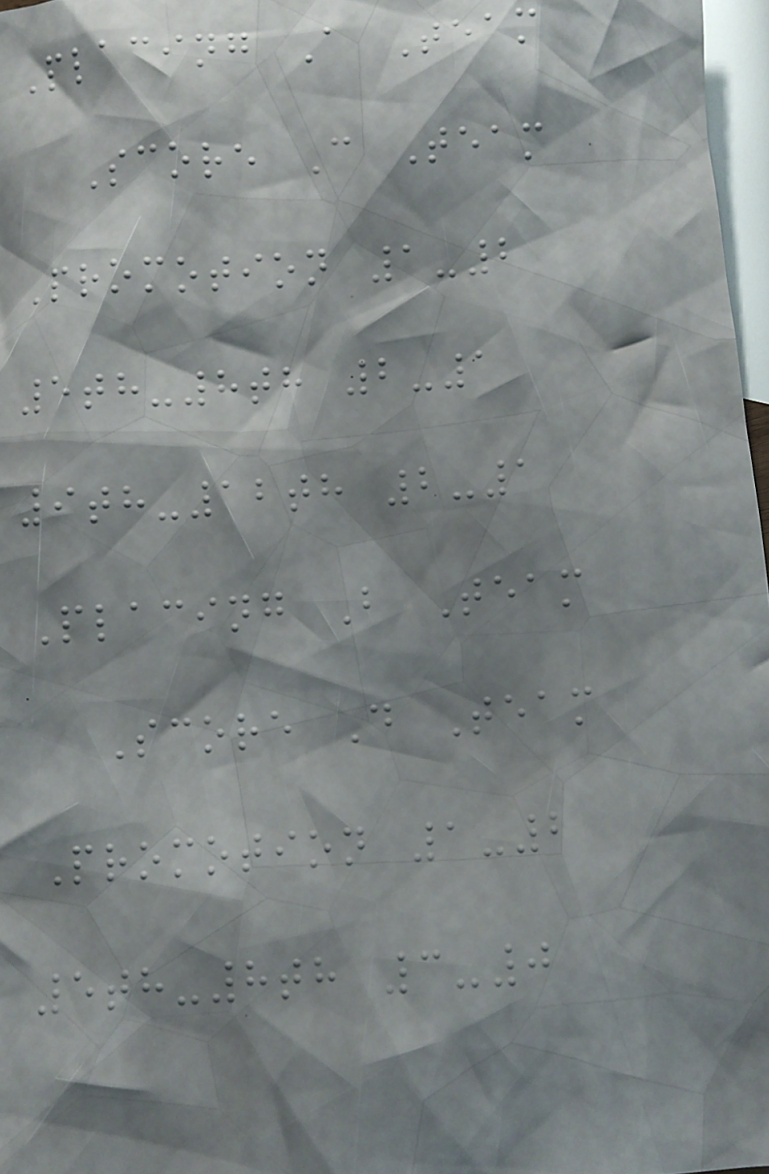Placing A Team
Score C Team
Promotion 1-2
5th-8th 2-1
9th-12th 2-1
Placing B Team
Score D Team
Promotion 1-2
5th-8th 3-0
